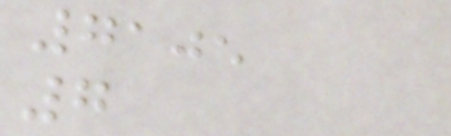7105
7
